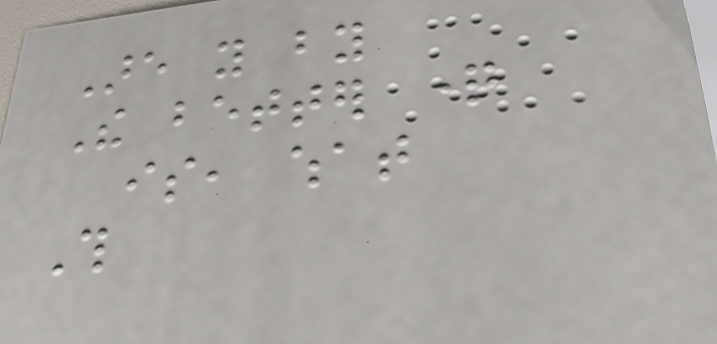Are you by
The better question
is, what
This
